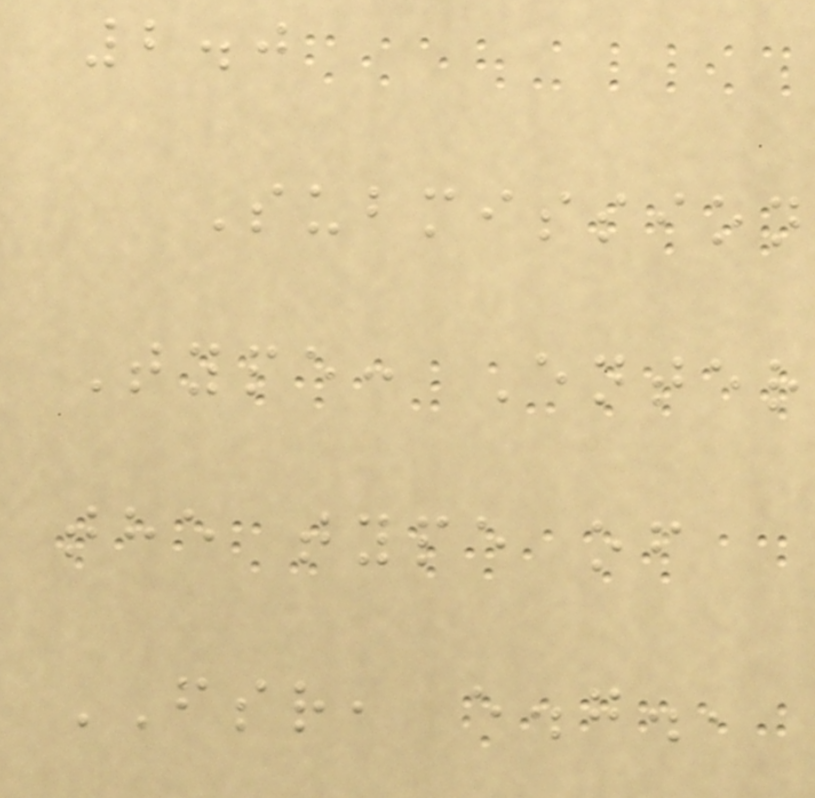2.0
Submission
Type: Enter
the type of
FSR, e.g.,
